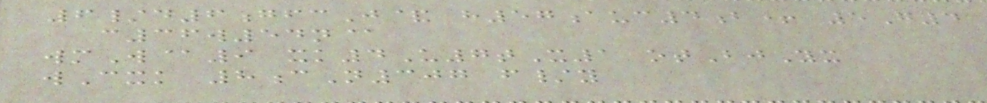6/d6gfcJ& h57auc4b+ 5G4
c36w54n@
wmW@9 xk4U7tX1 otBjYx
wCxk 8cN307 f/y
